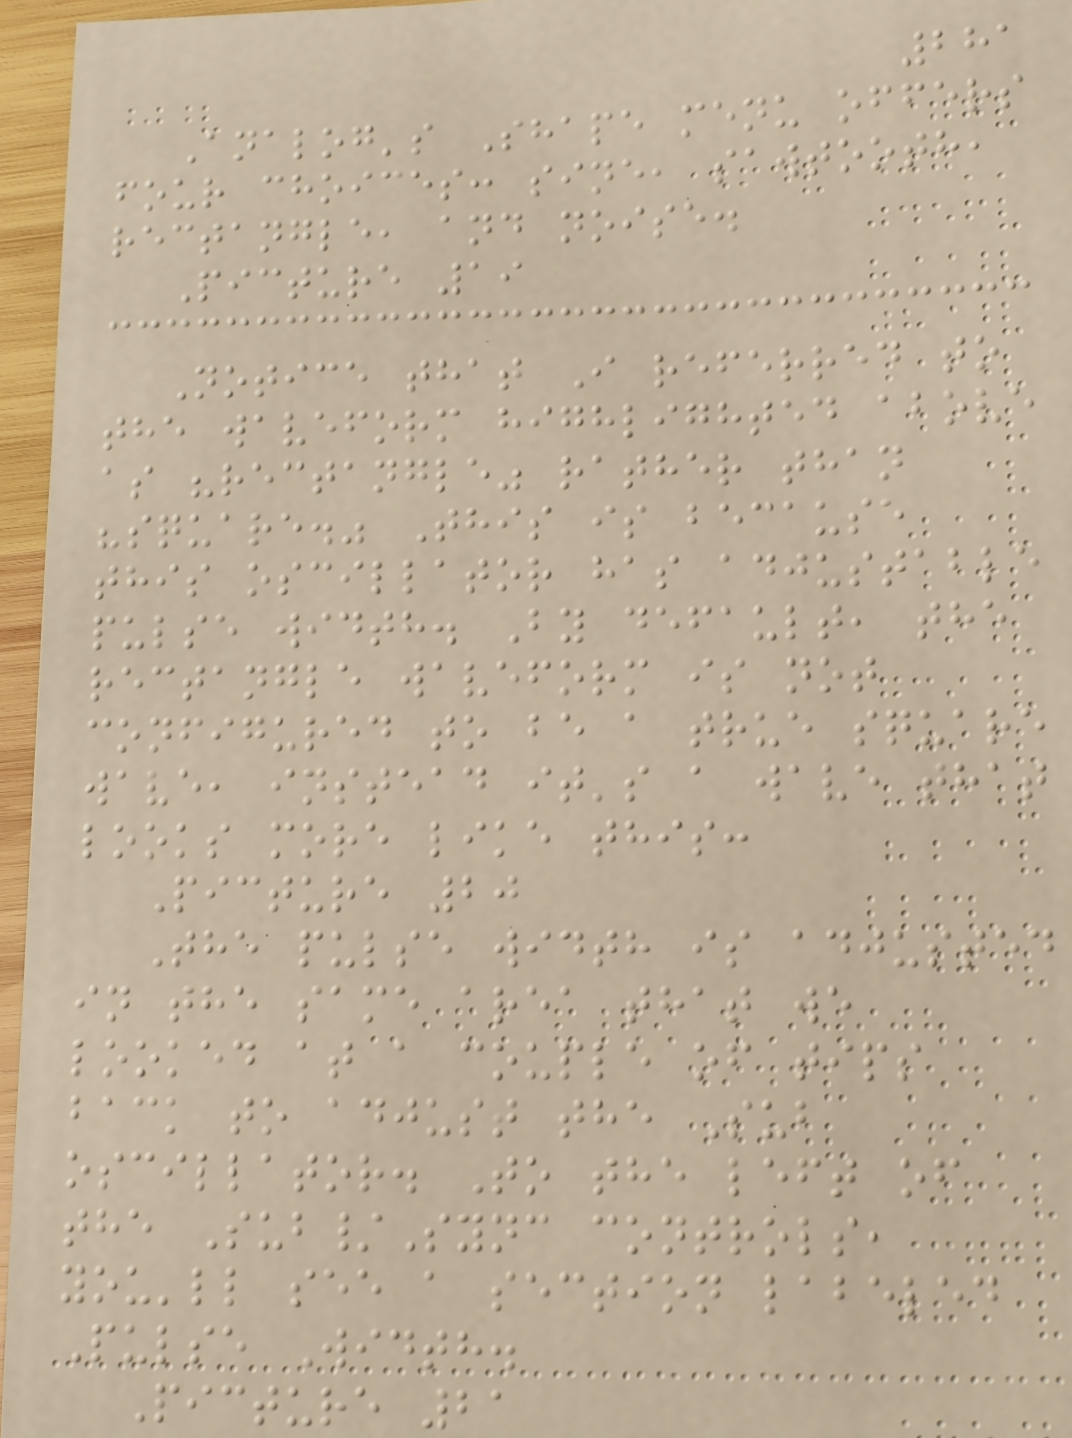281
Analog's Shape menu offers
four choices: sine, sawtooth,
rectangle, and noise.
Picture 19
Notice that I referred to
the waveform highlighted above
as "rectangle" rather than
"square." This is because
this oscillator has adjustable
pulse width. By default, the
rectangle waveform is not
configured to be a true square
wave, instead it's a wave that
looks more like this:
Picture 20
The pulse width is adjusted
in the same area that we
looked at a couple of tips
back to adjust the Sub
oscillator. To the left of
the Sub/Sync controls,
you'll see a section labeled
Pulse Width.
Picture 21
